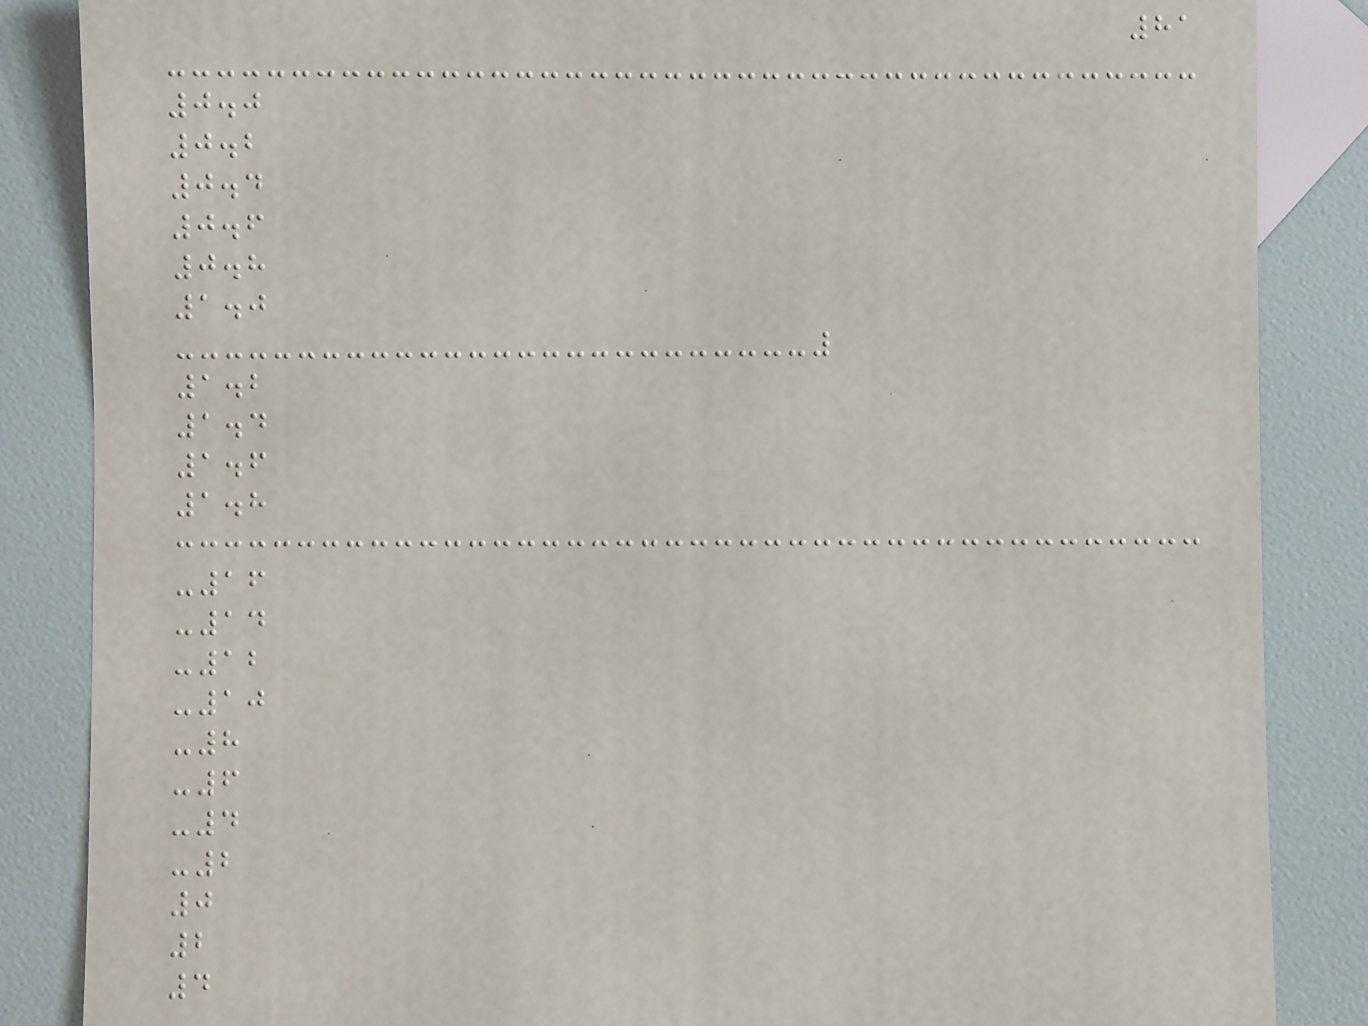81
0.0
0.2
0.4
0.6
0.8
1.0
1.2
1.4
1.6
1.8
-16
-14
-12
-10
-8
-6
-4
-2
0
2
4
